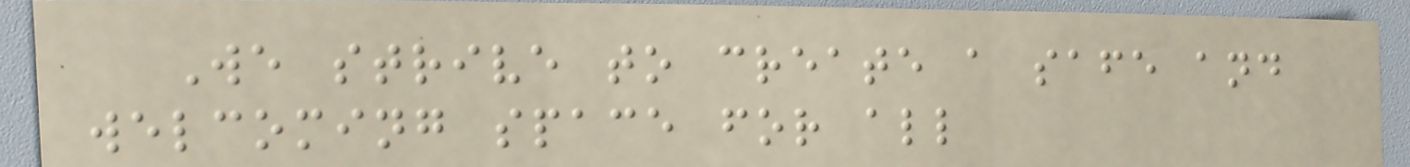We strive to create a safe and
welcoming space for all
